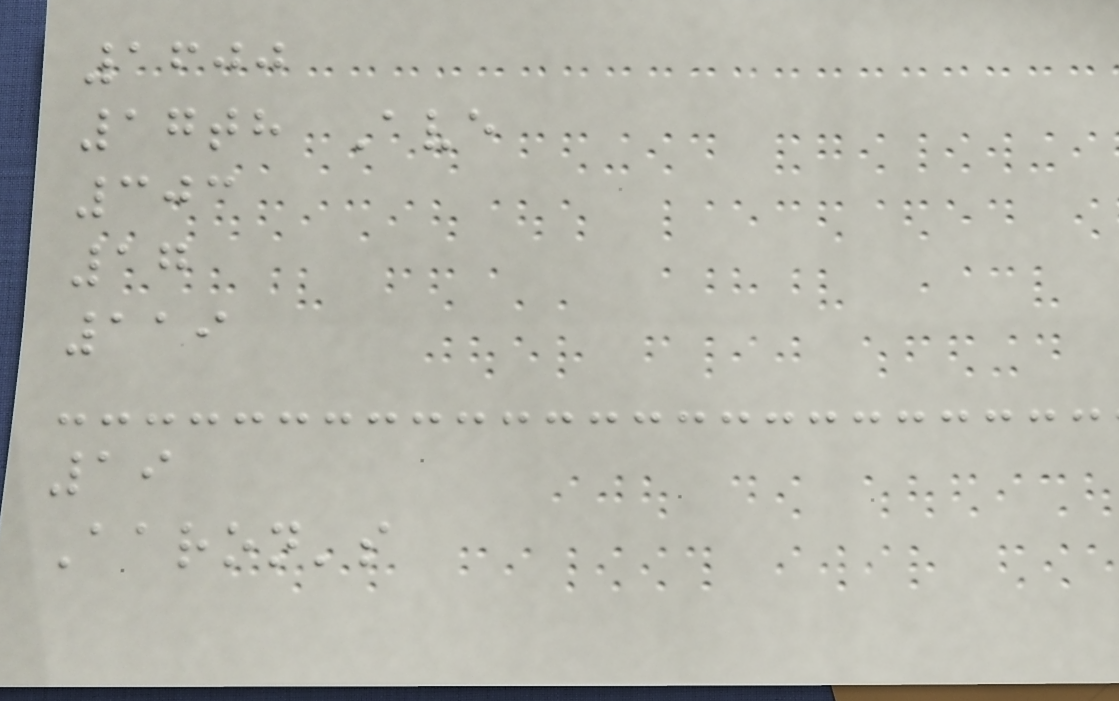1600
17th Ave
303
17
119
19
Aaron's
